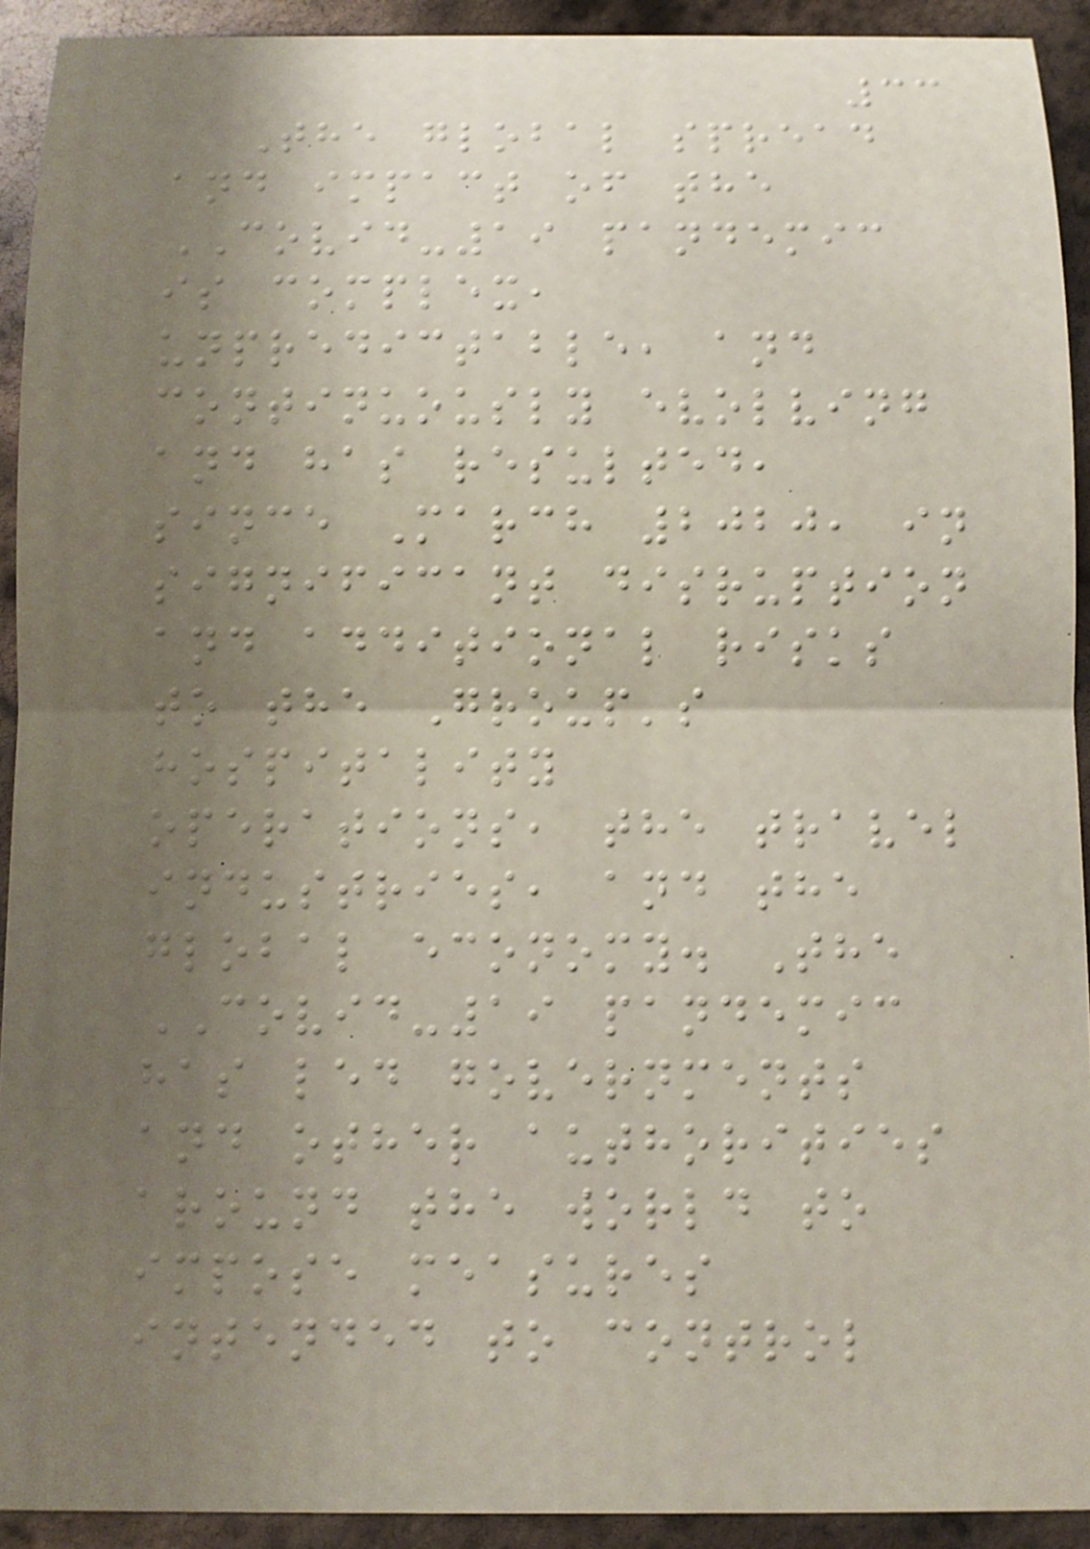33
The global spread
and impact of the
COVID-19 pandemic
is complex,
unpredictable, and
continuously evolving
and has resulted,
since March 2020, in
significant disruption
and additional risks
to the Group's
hospitality
operations, the travel
industries, and the
global economy. The
COVID-19 pandemic
has led governments
and other authorities
around the world to
impose measures
intended to control
